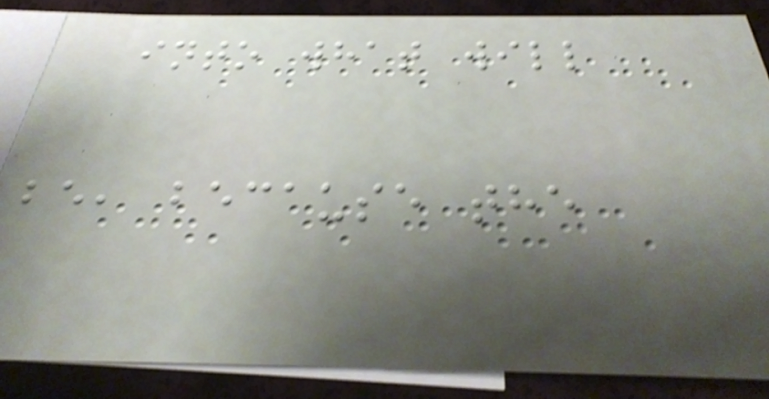into what will
be, because the
